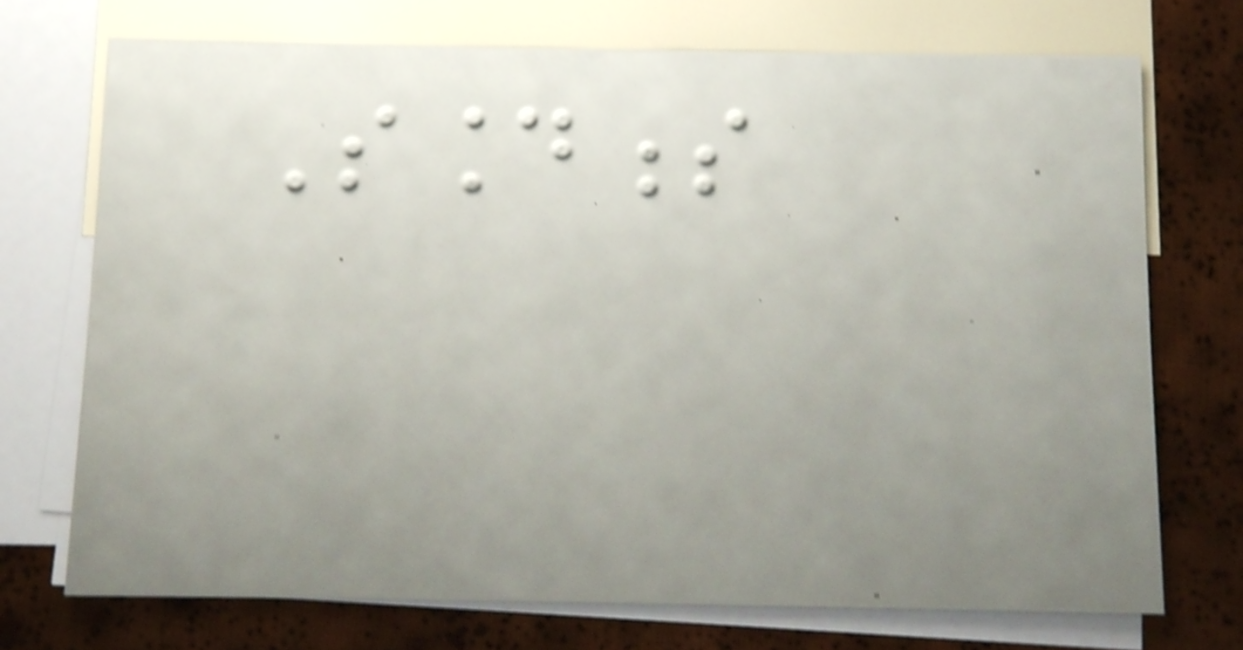Soundness
